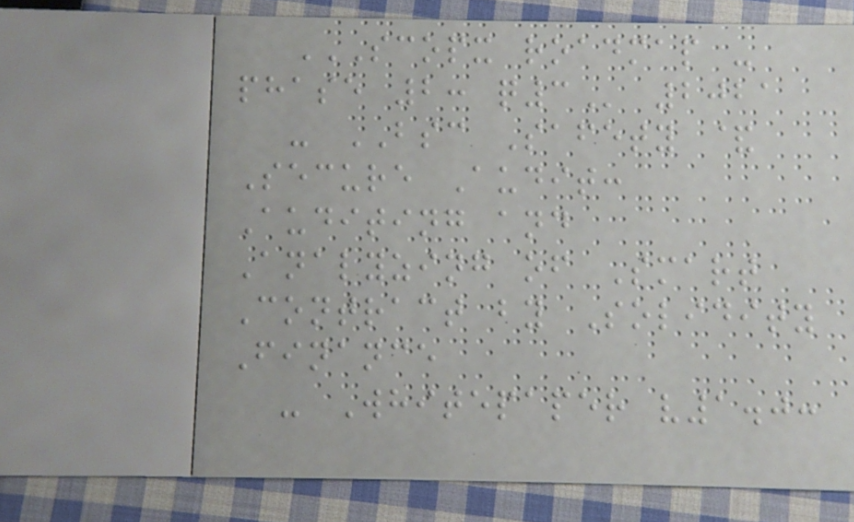SCOPX ROADMAP -
PHASE 2: Q3 2021
- BSC Safety &
Secure Audit:
Auditing and
Analyzing of Smart
Contract by Solidity
Finance
- Whitepaper v1.0:
